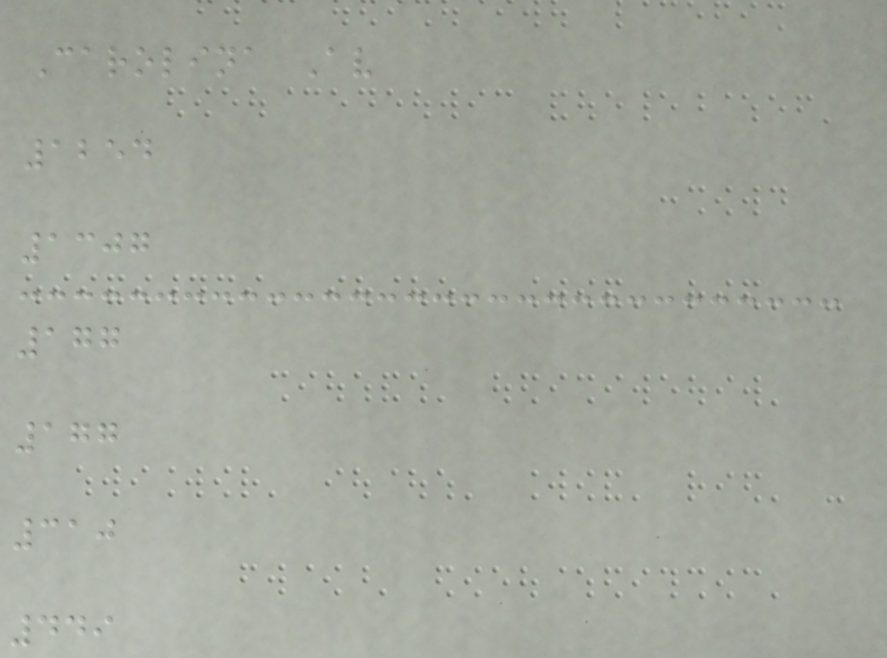Carolina Av
1254
1307
177
177
310
449
